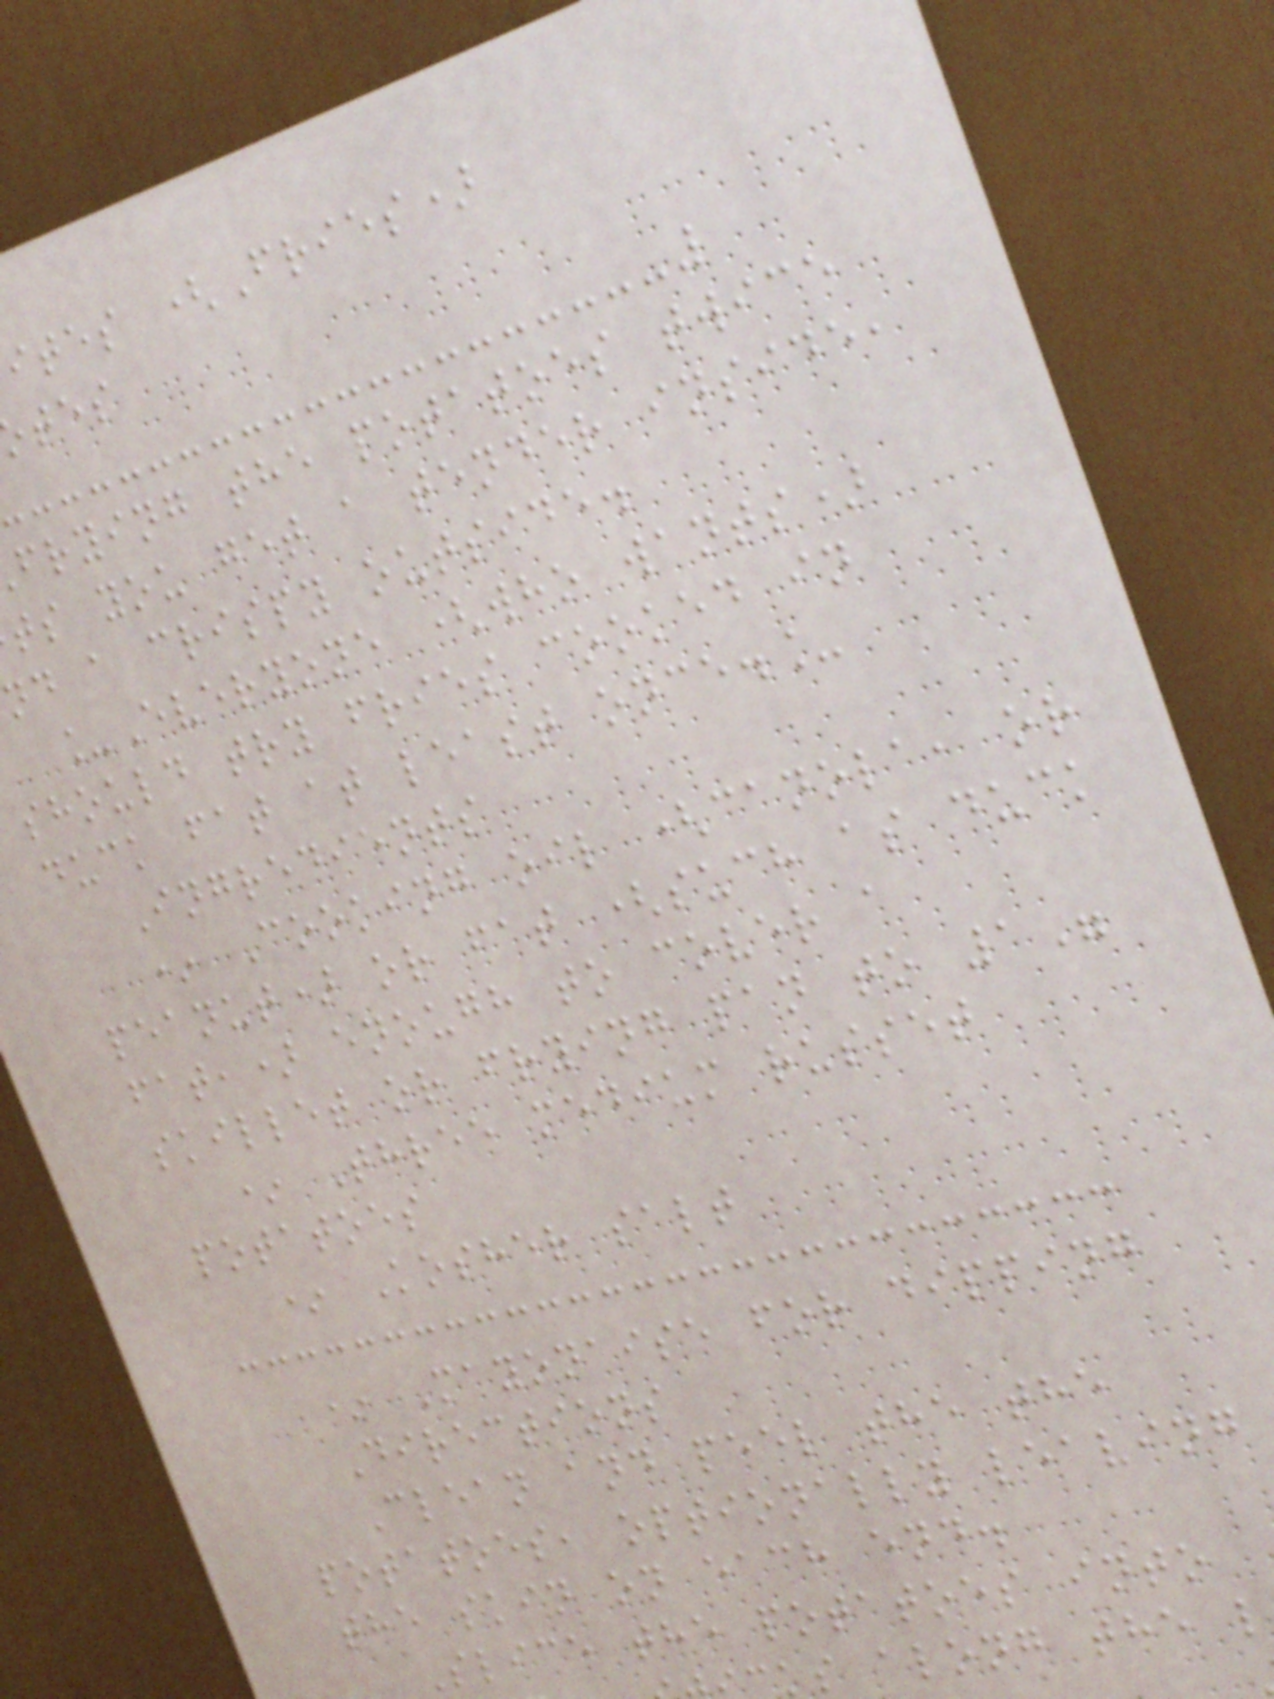ites (Fries)
frying the potatoes twice
ts you get a tender inside,
nd a crispy outside.
_Everyone (who wants)
should try fries cooked in
duck fat at least once._
Ingredients
* Cooking oil (canola, or
peanut) or fat (such as duck
fat,) enough to cover a
skillet or frying pan to 1"
* Three medium russet
potatoes
* Kosher salt
* Mayonaise for dipping
Directions
Clean and peel the the
potatoes, optionally leaving
the skin on each end.
Slice the potatoes into
ks along the l
